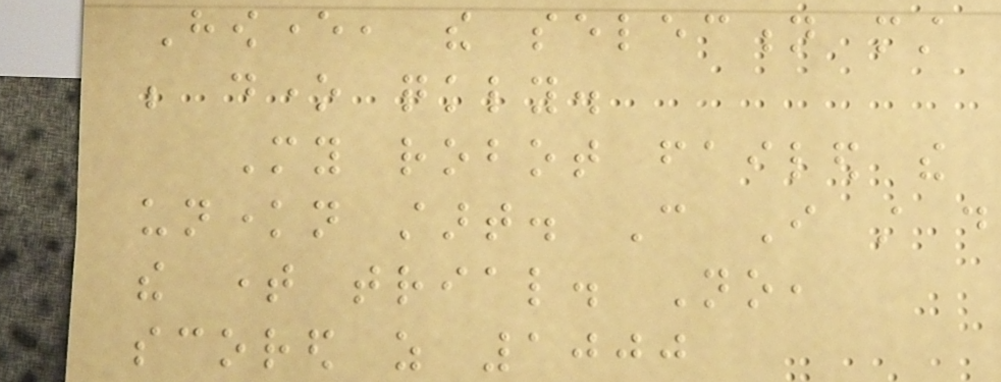However, the selection must
be done quickly.
My robot failed the
unknown start. Can I still do
the time trial. No,
scored as 1000
